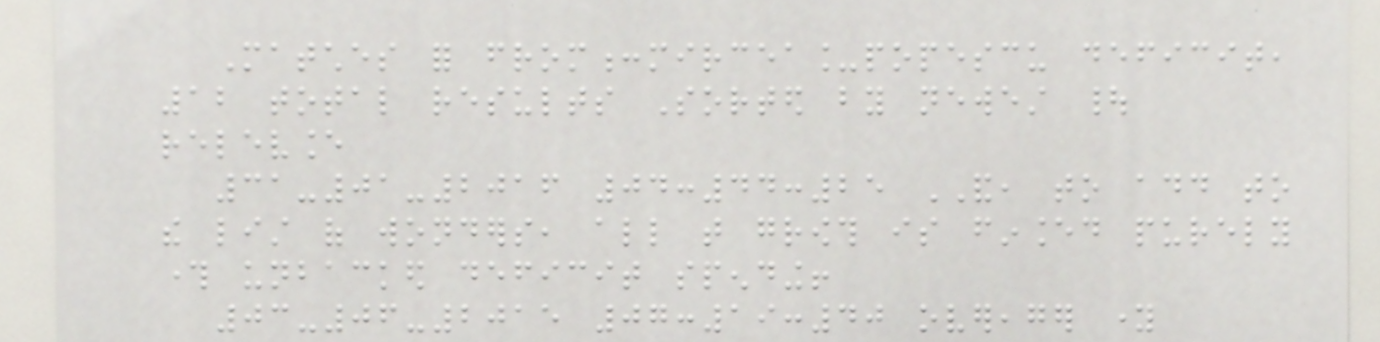Matches for from:mircea_popescu deficit,
12 total results Sorted by newest |
relevance
31-01-2016 04:44:25 AND, to add to
the list of wonders, all that growth is financed purely
through unbacked deficit spending!
03-06-2015 07:19:40 overeager young
